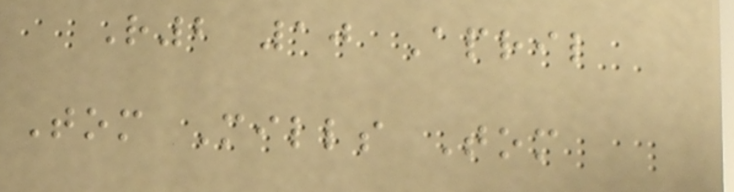R2 10 April
Tom Mills Tom
